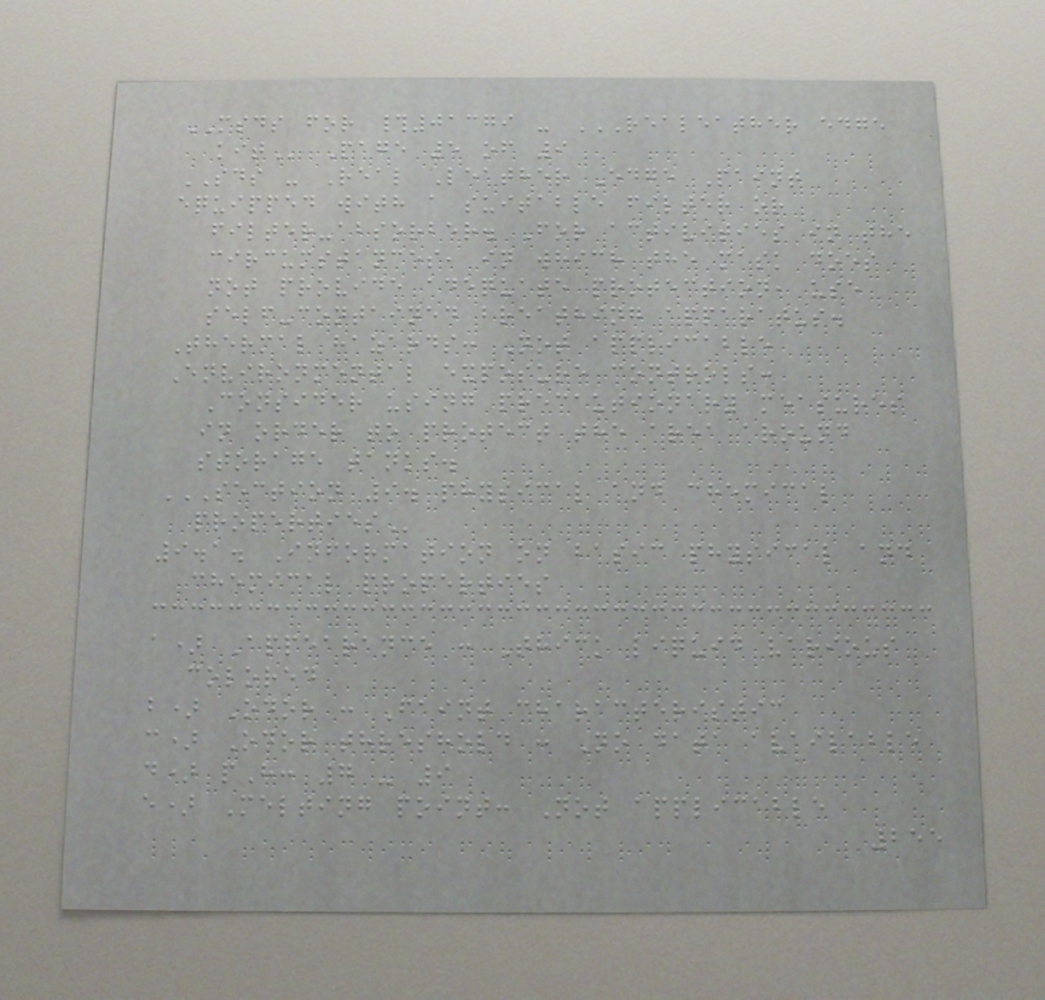MSDS for #01379 - REALEATHER EDGE
KIT Page 5 of 9
SDS - Real Leather Edge Paint
equipped with a suitable filter or
filter-absorber. For activities in the
circumstances, in which the mask does
not provide adequate protection, use
self-contained breathing apparatus.
Thermal hazards: Not applicable
Environmental exposure controls:
Consider using precautionary measures
in order to protect the area around
storage tanks.
SECTION 9. PHYSICAL AND CHEMICAL
PROPERTIES
9.1. Information on basic physical and
chemical properties
a) Appearance : Thick liquid various
colored
b) Odor : Faint characteristic
c) Odor threshold : No data available
d) pH: 7 - 9
e) Melting point: Not applicable
255
